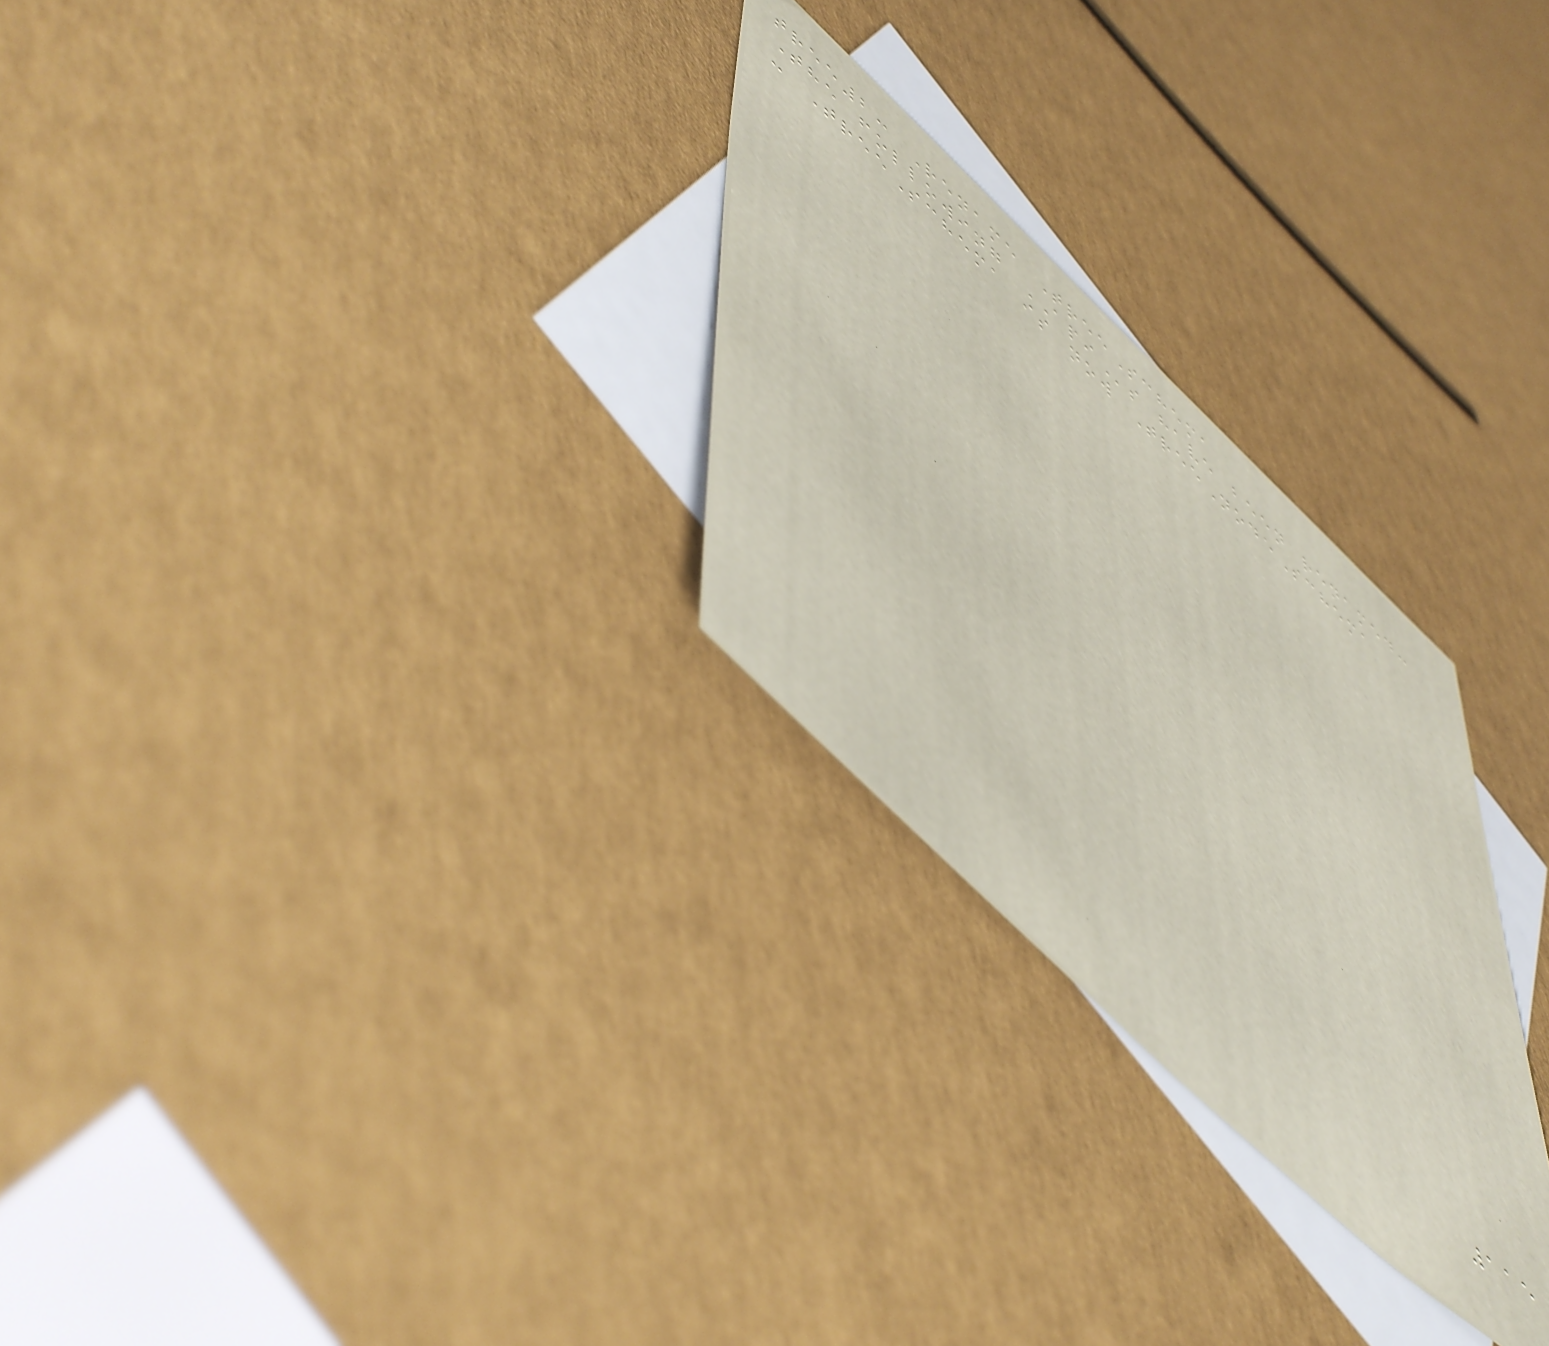tree2: Rename TreeSchema
The following APIs have been renamed:
- TreeSchema is now TreeNodeSchema
115
